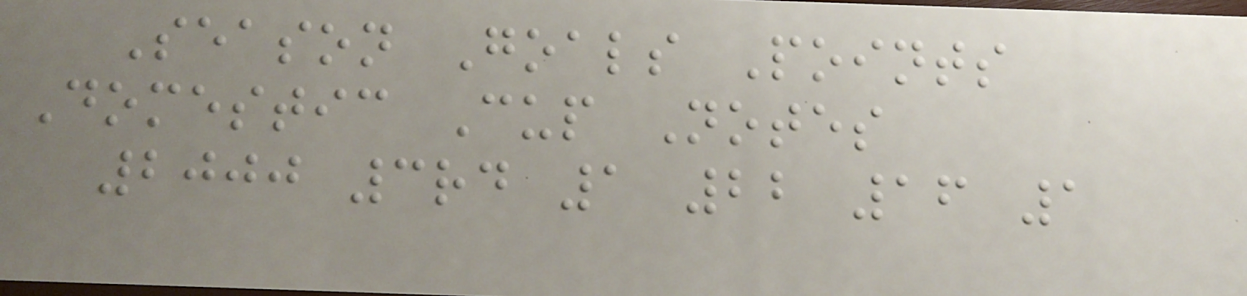Season Goals Points
Domestic Cup Notes
2000 3rd 1 22 16 1
